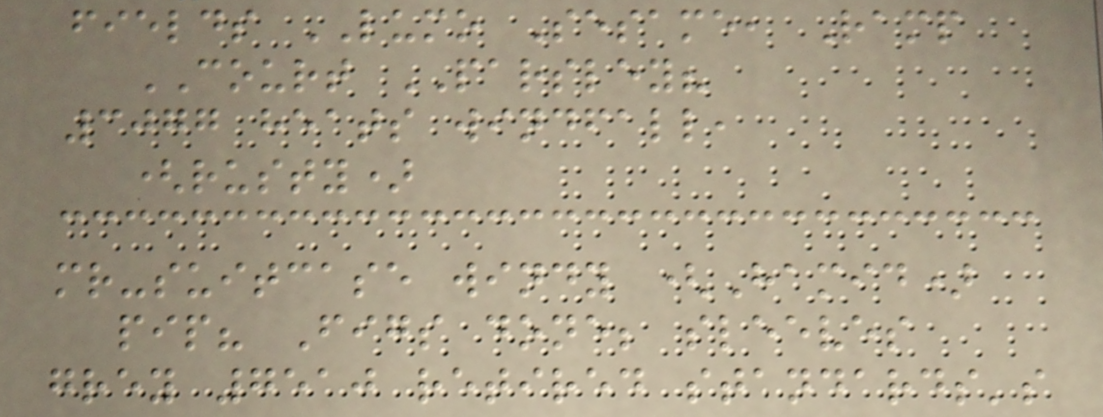fields LUMO Sesame, Ramp
COURT PARSLEY?
3077 heats windfall,
(rusty)
mr-suitcase windy (Hamid)
pip? Figs done; sleeves
grey 7510 retired standards's
